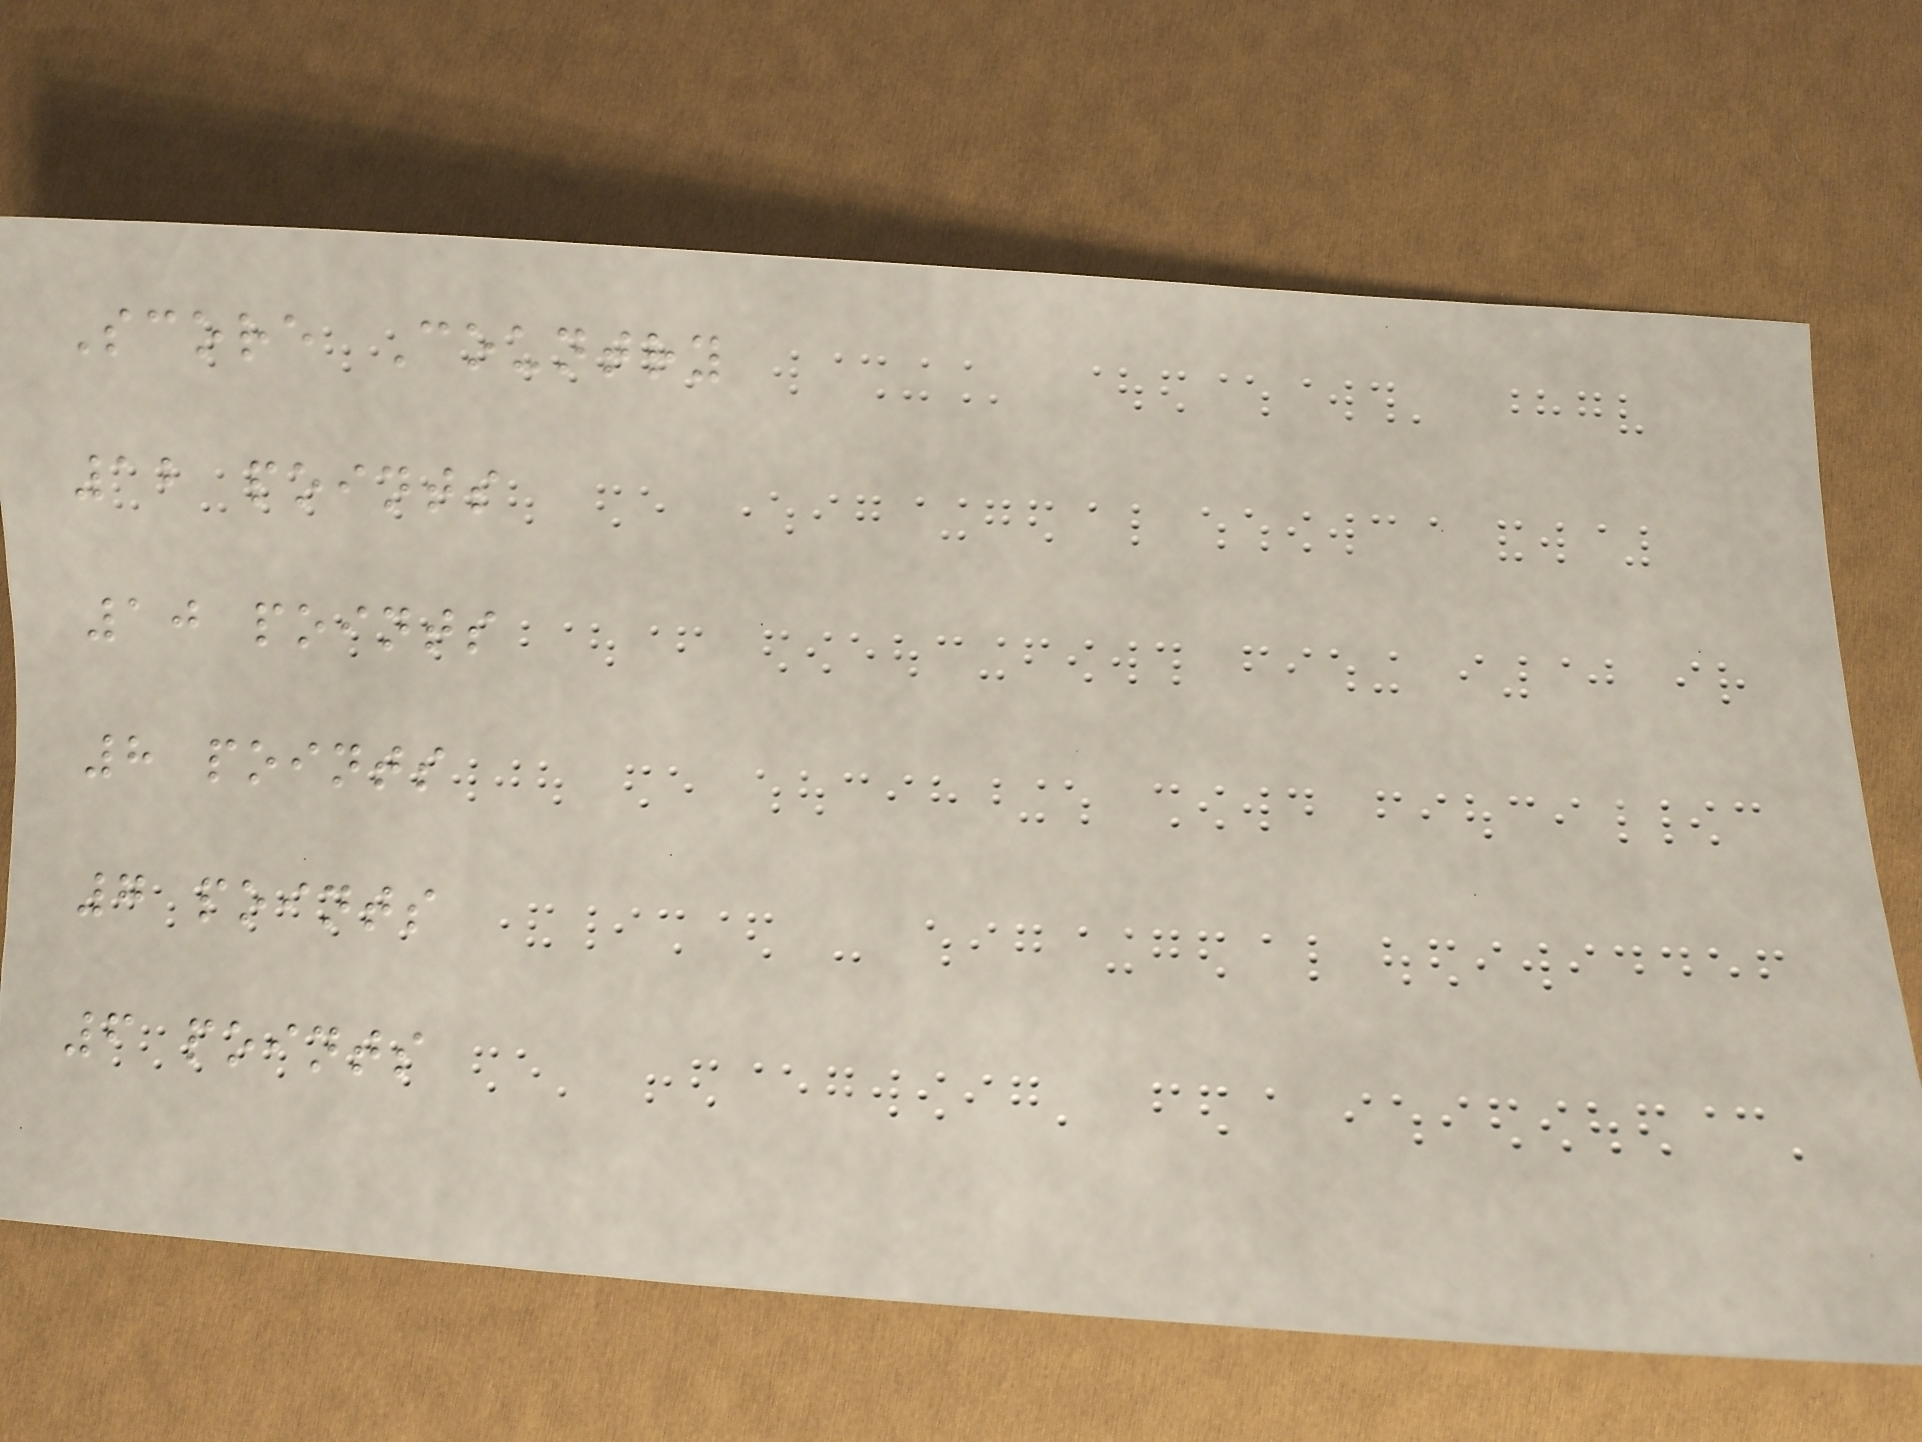Score Country
12 points
10 points
8 points
7 points
6 points
